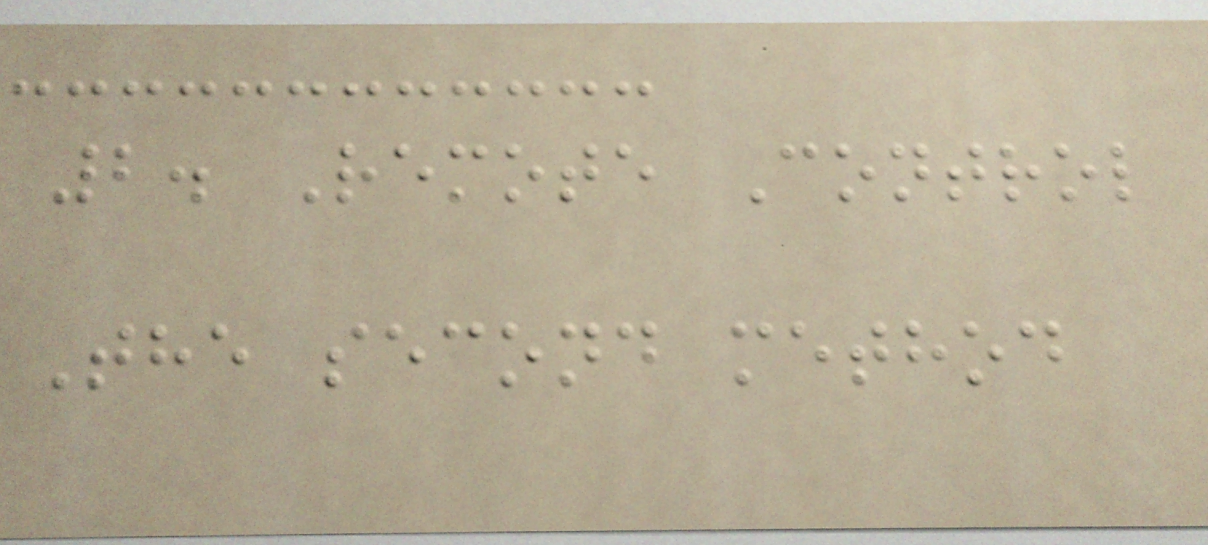2. Remote Control
The second method
